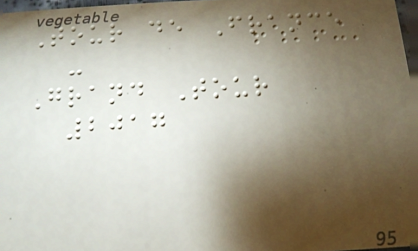Tour de France
-
Grand Tour
2017
